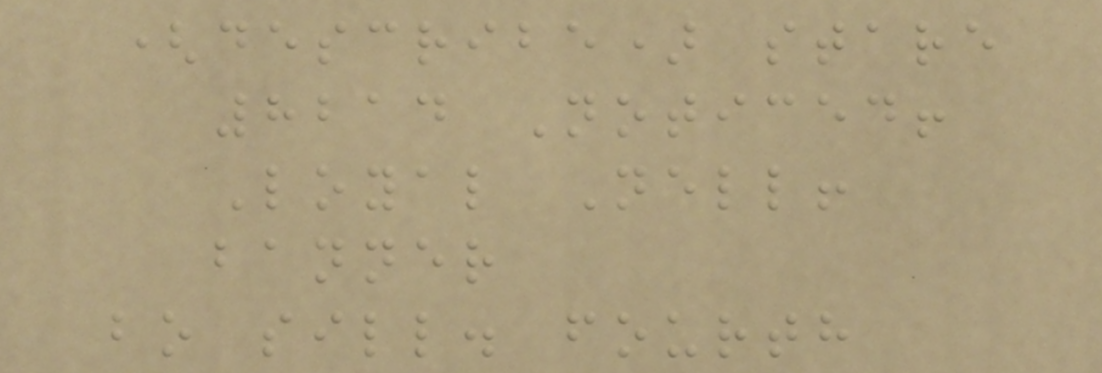(describe) stare
8214 Noticed!
Loyal Nell!
banner
bo sill. fourth
